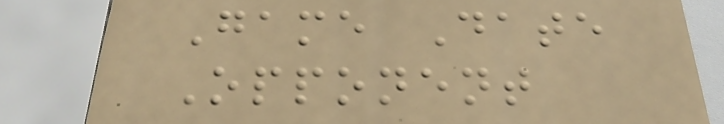Game Date
Opponent
